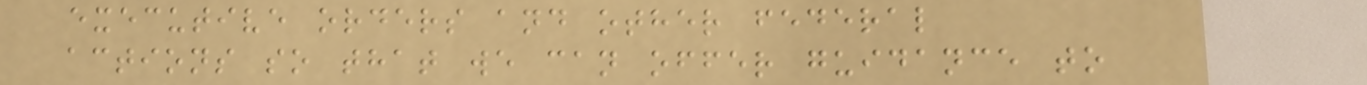executive orders and other federal
actions so that we can offer guidance to
